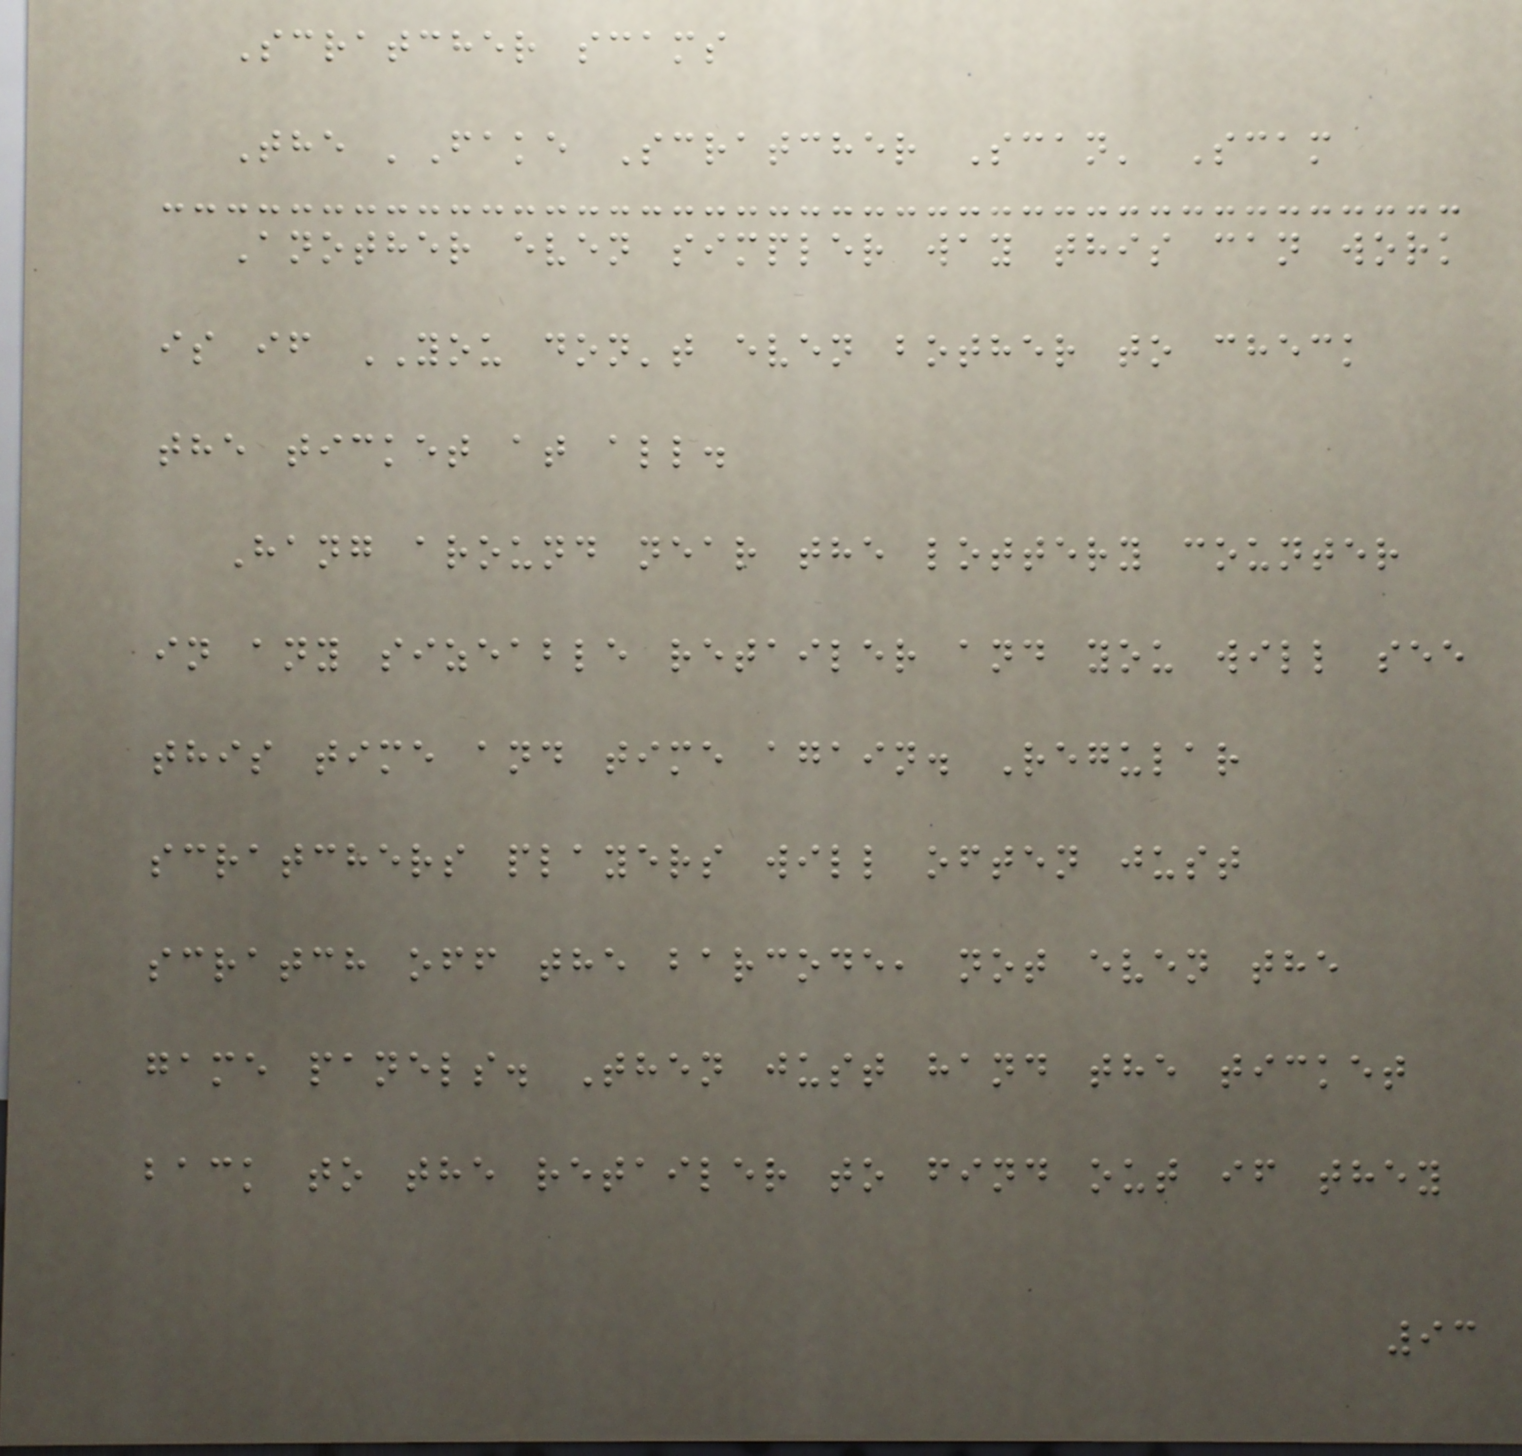Scratcher scams
The 'Fake Scratcher Scan' Scam
Another even simpler way this can work
is if YOU don't even bother to check
the ticket at all.
Hang around near the lottery counter
in any sizeable retailer and you will see
this time and time again. Regular
scratchers players will often just
scratch off the barcode, not even the
game panels. Then just hand the ticket
back to the retailer to find out if they
93
